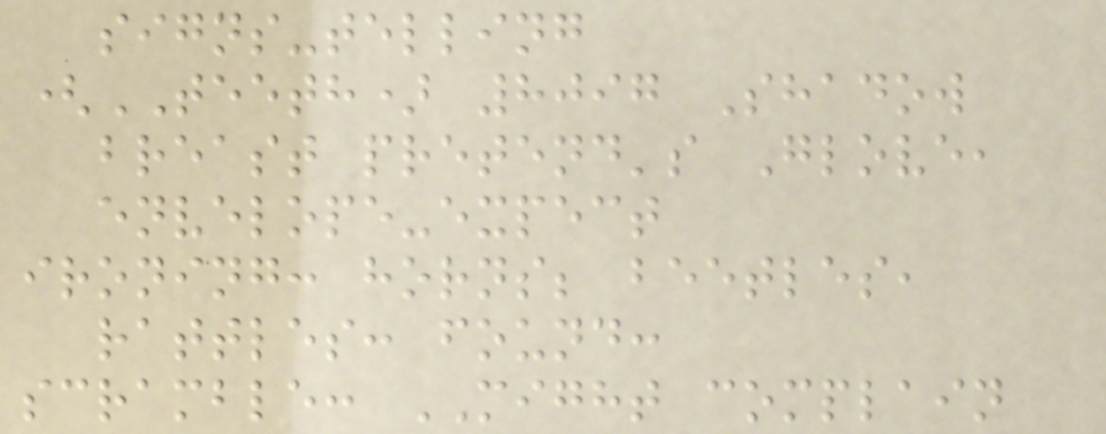signs-telling
(TEETH) 8097 Shadow
breast pretend's Glove,
envelope-expect
ironing: horns; beetles,
rattles: found:
scramble: MIGHT complain
